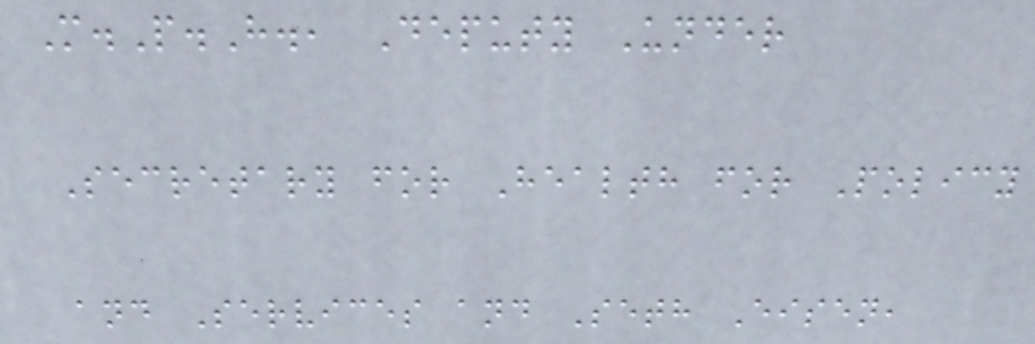M.P.H., Deputy Under
Secretary for Health for Policy
and Services and Seth Eisen,
